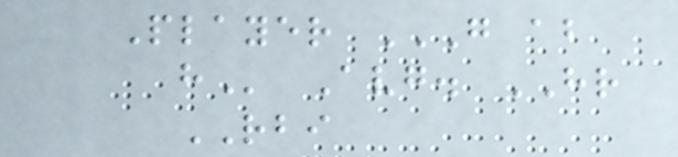Player G AB
H Avg. HR
RBI
